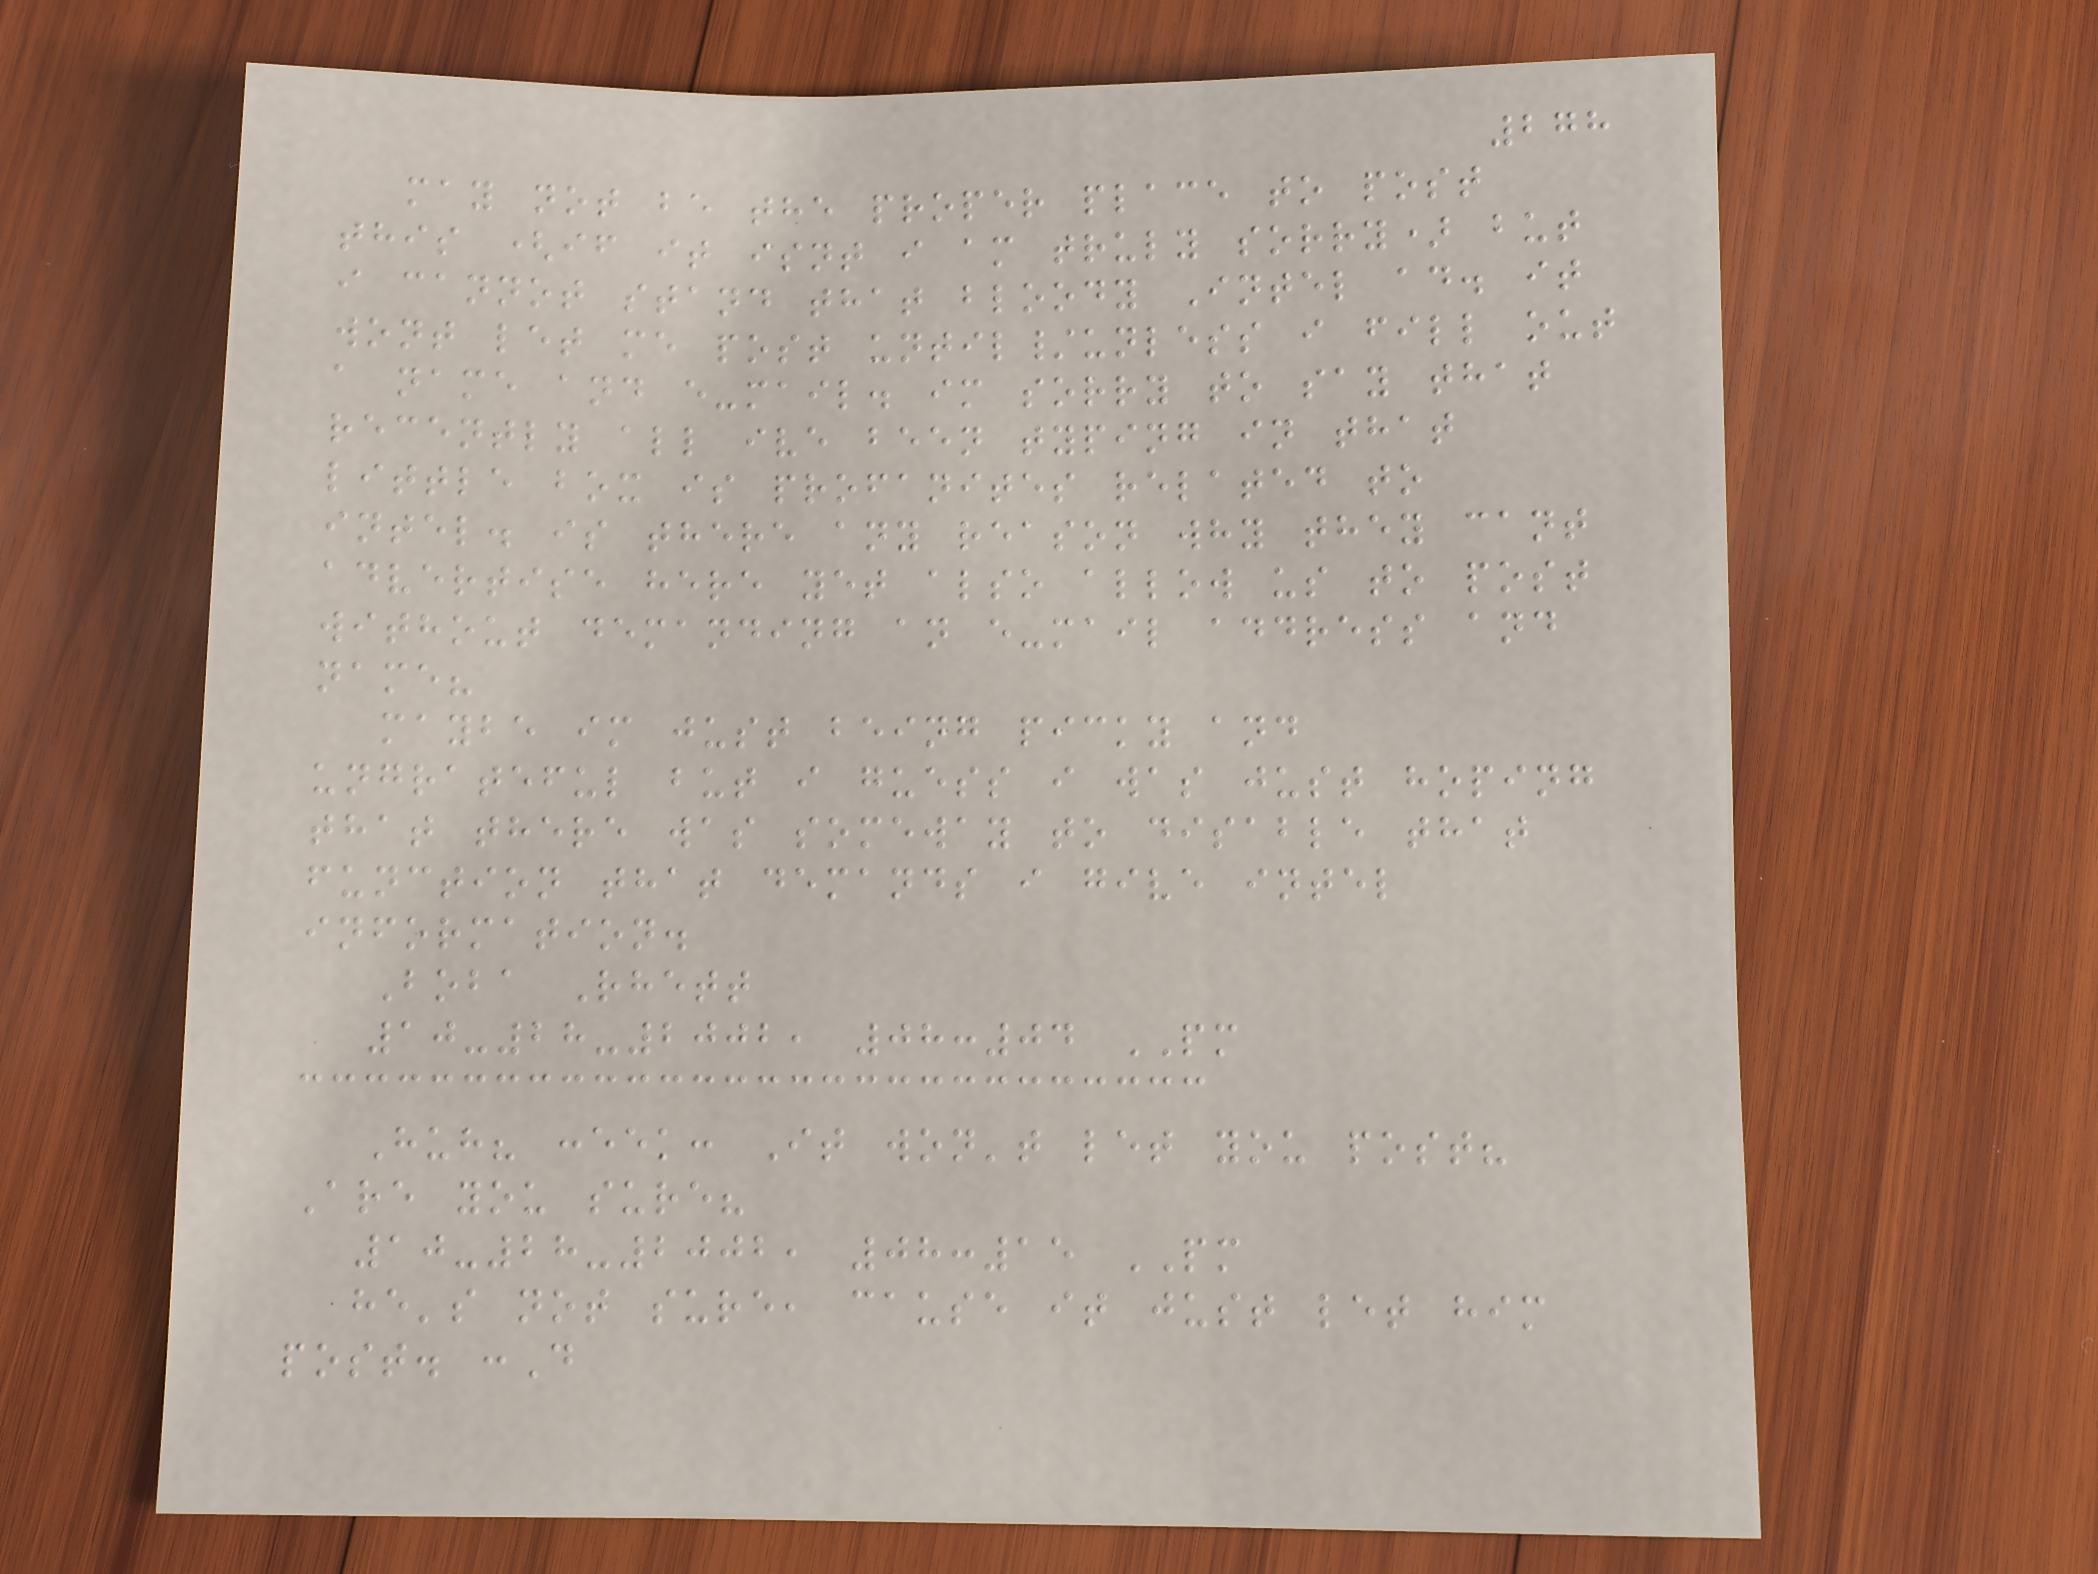278
may not be the proper place to post
this (if it isnt i am truly sorry) but
i cannot stand that bloody Intel ad. it
wont let me post until/unless i fill out
a name and e-mail. im sorry to say that
recently all ive been typing in that
little box is profanites related to
intel. is there any reason why they cant
advertise here yet also allow us to post
without demanding an e-mail address and
name?
maybe im just being picky and
ungrateful but i guess i was just hoping
that there was someway to disable that
function that demands i give intel
information.
Boba Rhett
10-28-2002, 08:04 PM
Huh? :eek: It won't let you post?
Are you sure?
10-28-2002, 08:15 PM
he's not sure, cause it just let him
post. :D
